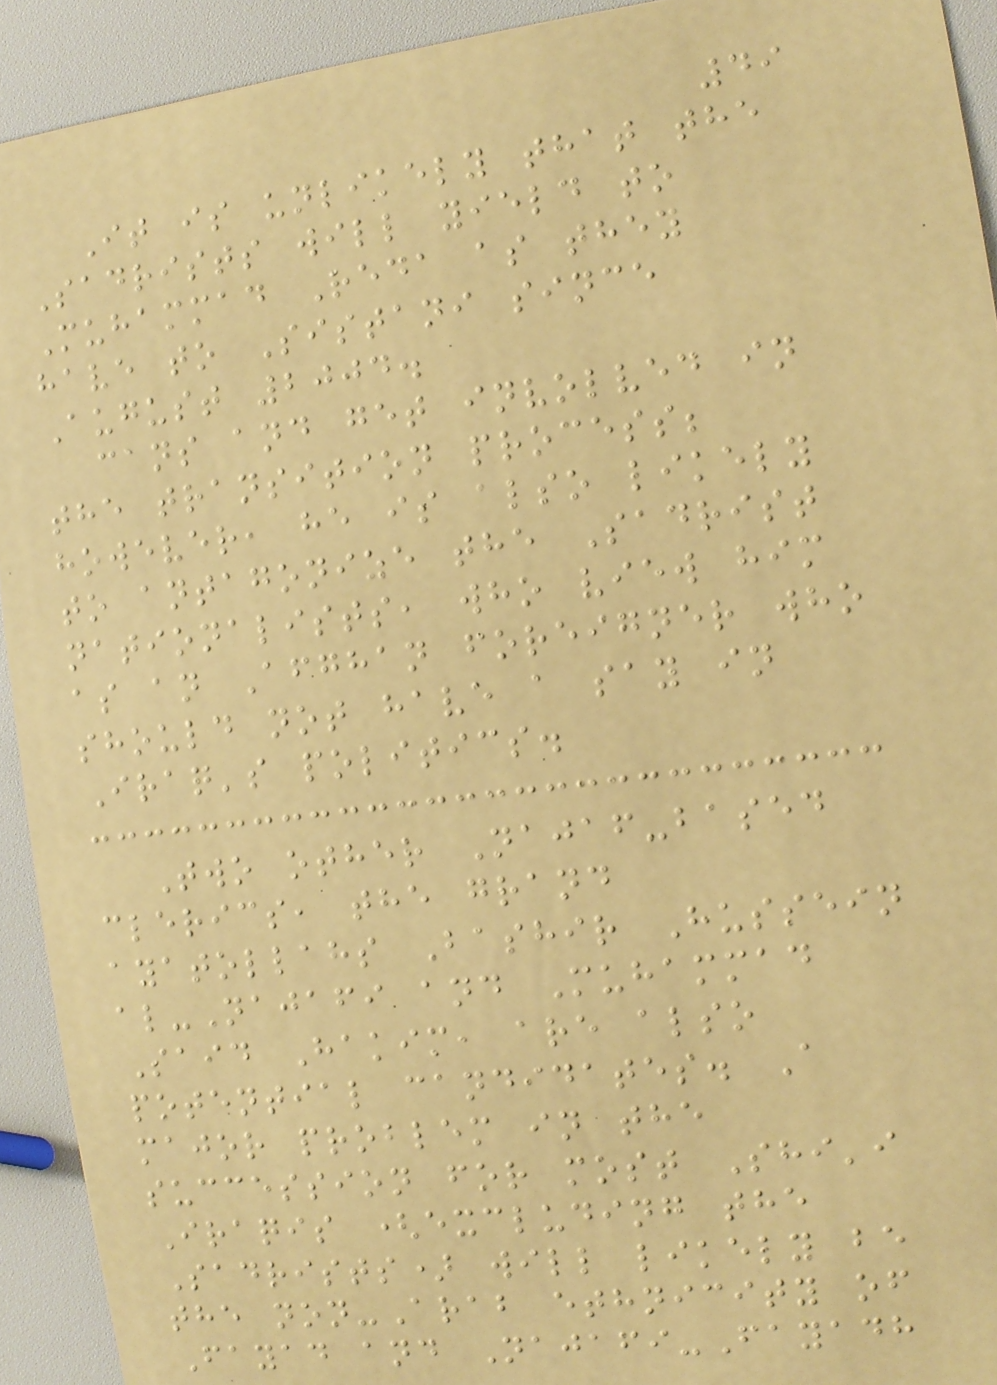49
It is unlikely that the
Sadrists will yield to
Muhammad Reda as they
have to Sistani since
August 2004.
cans and get involved in
the transition process;
however, he is also likely
to antagonize the Sadrist
nationalists, who view him
as an Afghan foreigner who
should not have a say in
Iraq's politics.
Two other Najaf-based
clerics, the grand
ayatollahs Bashir Hussein
al-Najafi and Muhammad
Said Hakim, are also
potential candidates. A
major problem in the
succession for most Shi'i
Iraqis (excluding the
Sadrists) will likely be
the non-Arab ethnicity of
Fayad and Najafi-Fayadh
